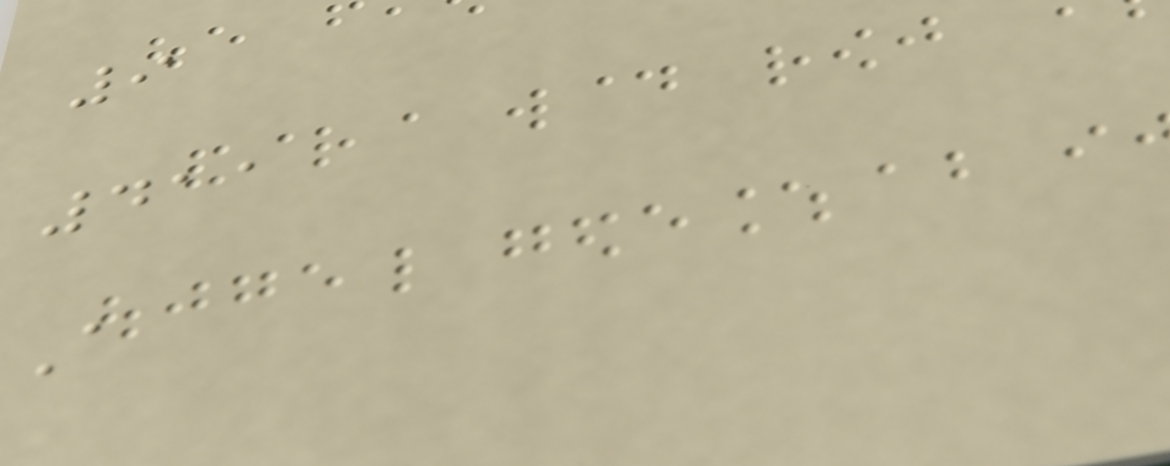9
411
A
